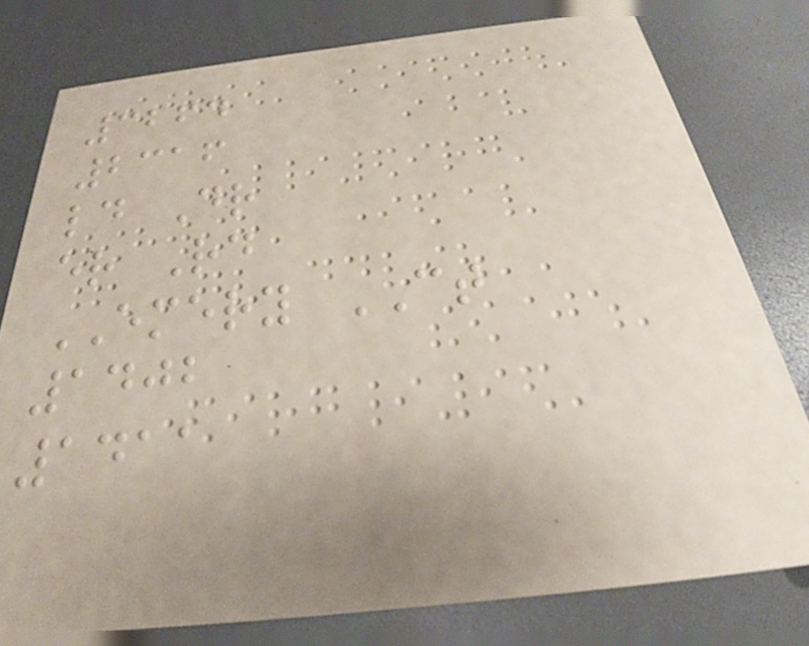3264
2316
ld Dr
er Rd
EMERY CT
1402
1411
